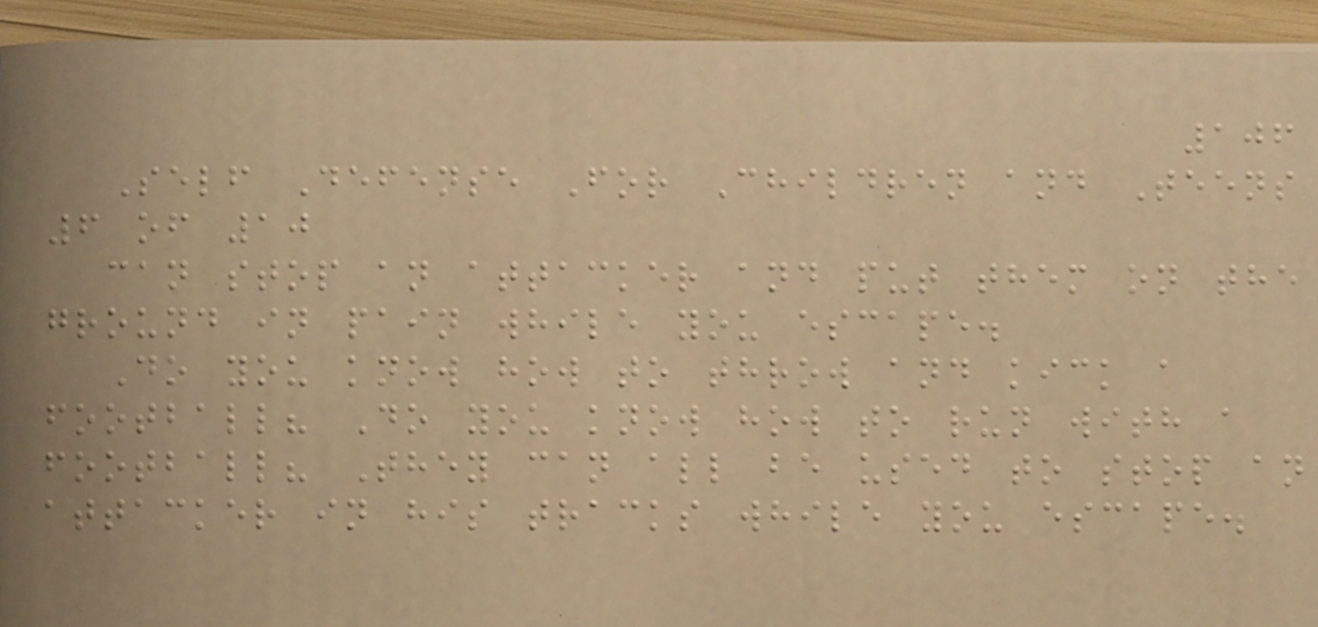106
Self Defense For Children and Teens
6 of 10
can stop an attacker and put them on the
ground in pain while you escape.
Do you know how to throw and kick a
football? Do you know how to run with a
football? They can all be used to stop an
attacker in his tracks while you escape.
